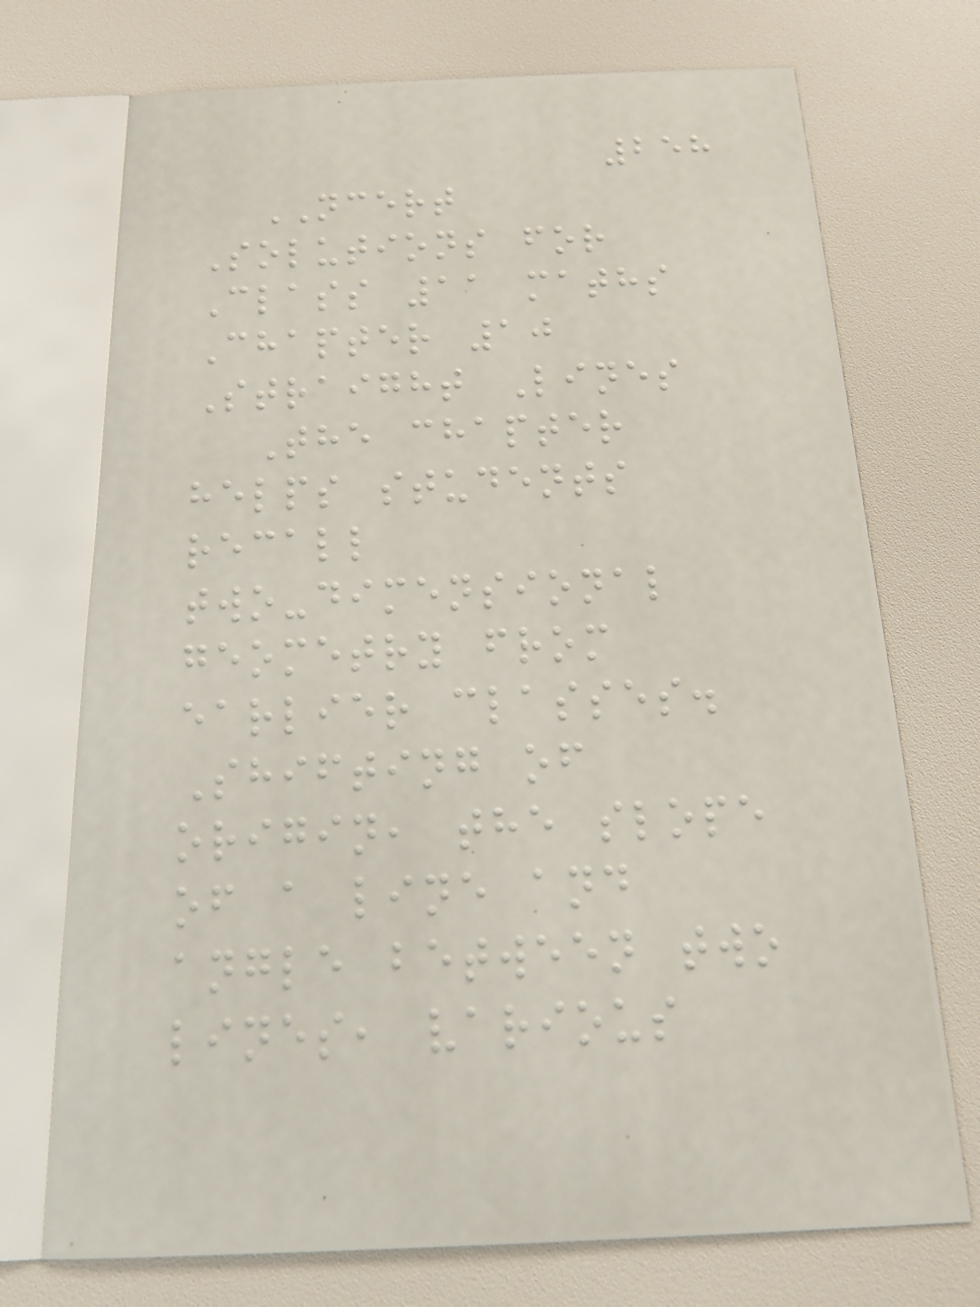258
NCERT
Solutions for
Class 11 maths
Chapter 10
Straight Lines
The chapter
helps students
recall
two-dimensional
geometry from
earlier classes.
Shifting of
origin, the slope
of a line and
angle between two
lines, various
